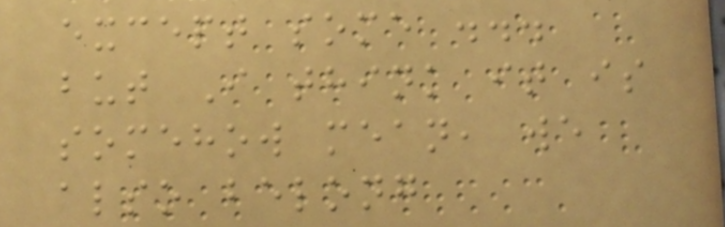except some ...
but I think it is
somehow mean, we
also belong
